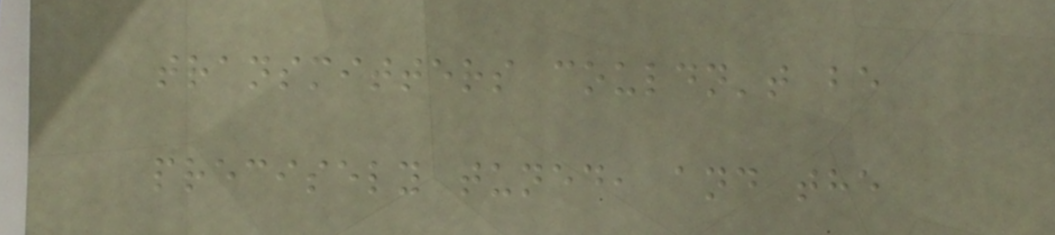transmitters couldn't be
precisely tuned, and the
